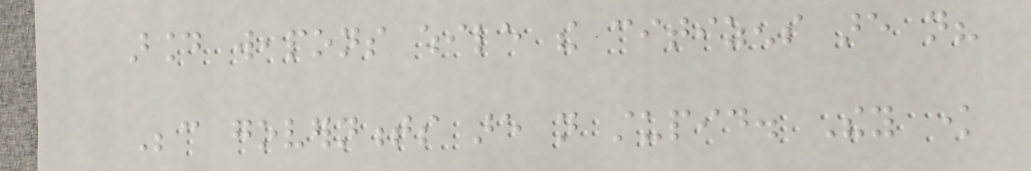around weapons while the citizens are not?
Because governments are not stupid. They know
